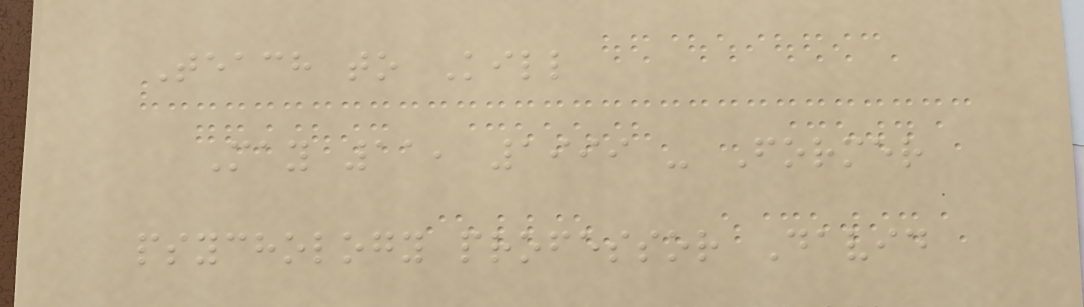Teach to Kill
May 11, 1999 - Former
psychology professor David
